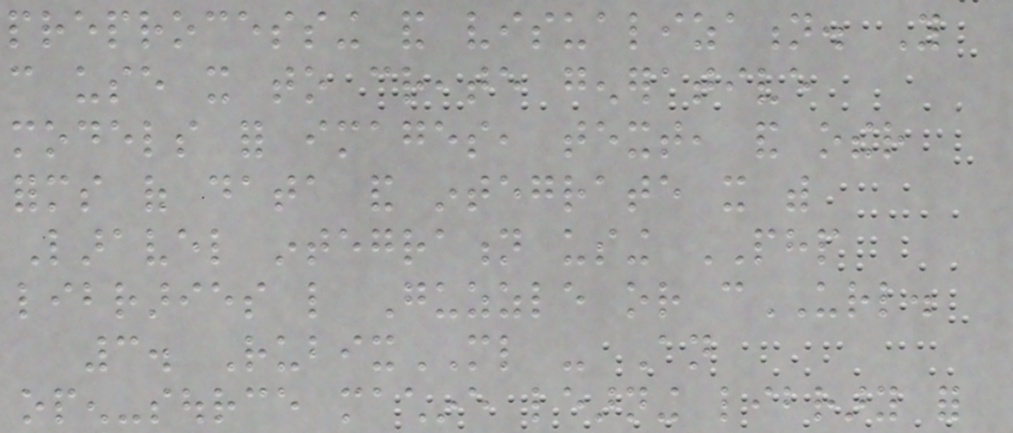preprocessing and visualization. You
can use it to create generative
models for images, text, and other
forms of data and integrate it with
Laravel integration using PHP
libraries like Guzzle or cURL.
3. RubixML - An
open-source machine learning library for
